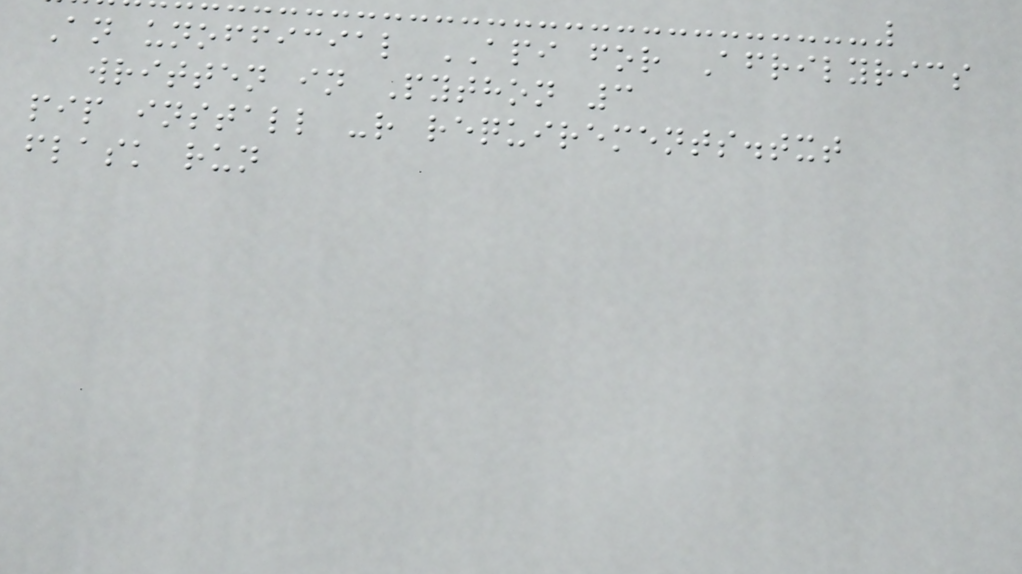An unofficial API for Afrilyrics
written in Python 3
pip install -r requirements.txt
flask run
